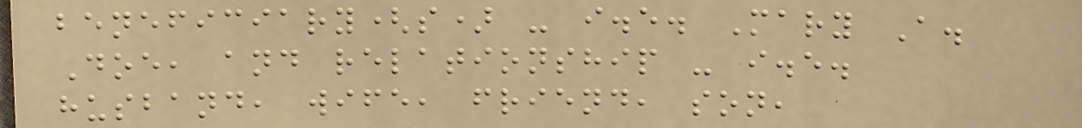beneficiary(s) - i.e. Mary A.
Doe, and relationship - i.e.
husband, wife, friend, son,
